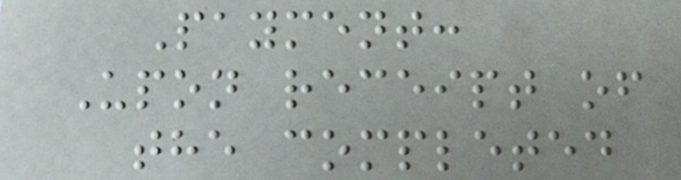Payment:
Upon receipt of
the completed
